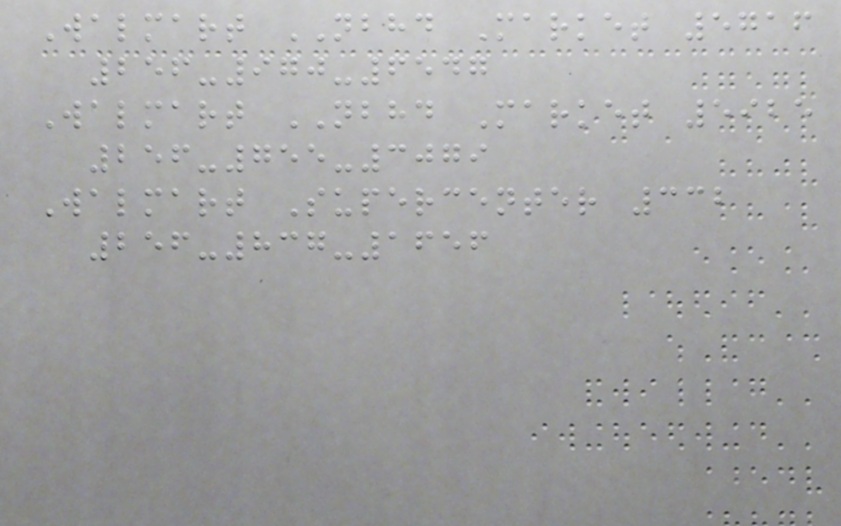Walmart NBHD Market 5716
256-970-6547
Walmart NBHD Market 5925
256-755-3079
Walmart Supercenter 332
256-837-1656
